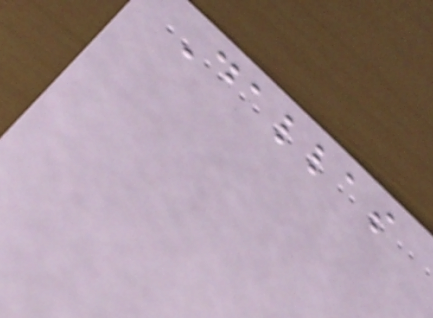Dallas
